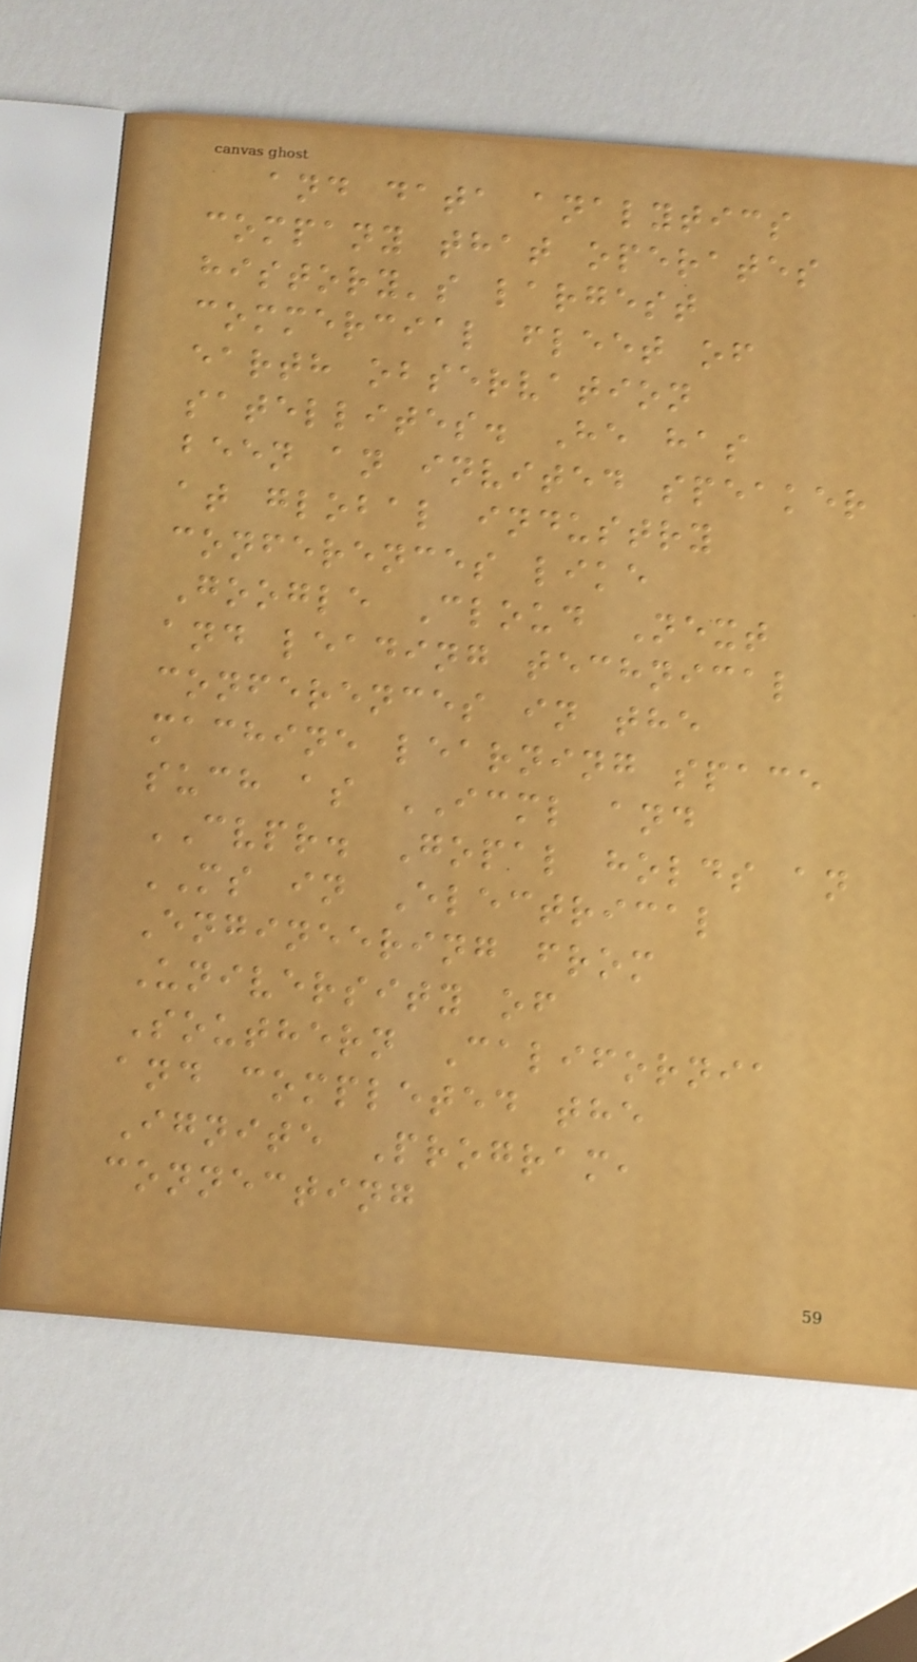and data analytics
company that operates
history's largest
commercial fleet of
earth observation
satellites. He has
been an invited speaker
at global industry
conferences like
Google Cloud Next
and leading technical
conferences in the
machine learning space
such as ICML and
CVPR. Gopal holds an
MS in Electrical
Engineering from
University of
Southern California
and completed the
Ignite Program,
connecting
